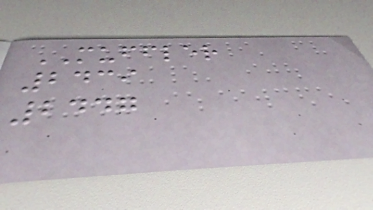MUFFLER
2439
2447
